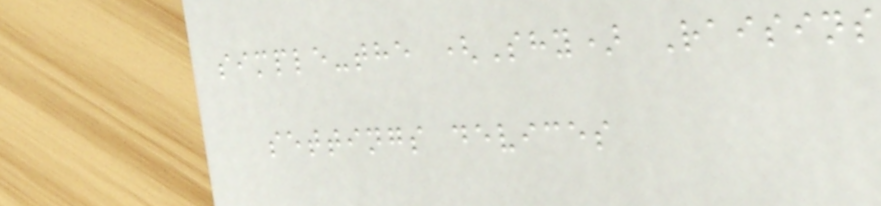simple-the (Shy) Raisins
settings devices
